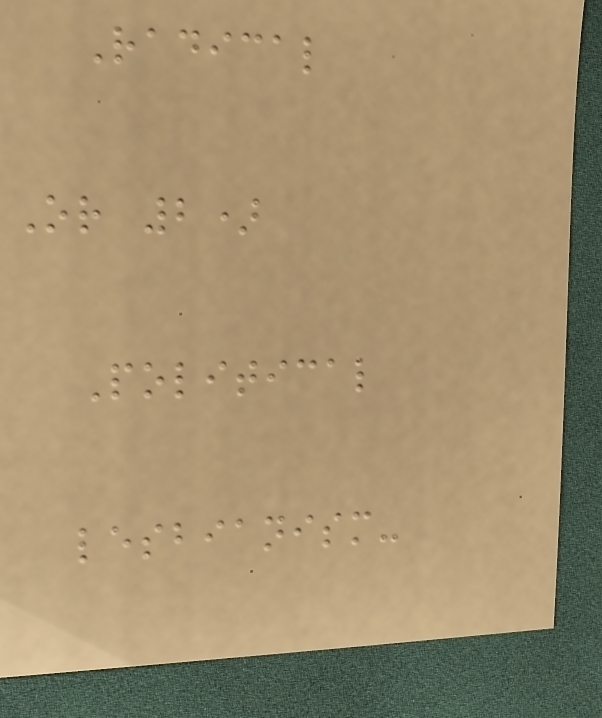Radical
Or 2)
Political
lesbianism-
